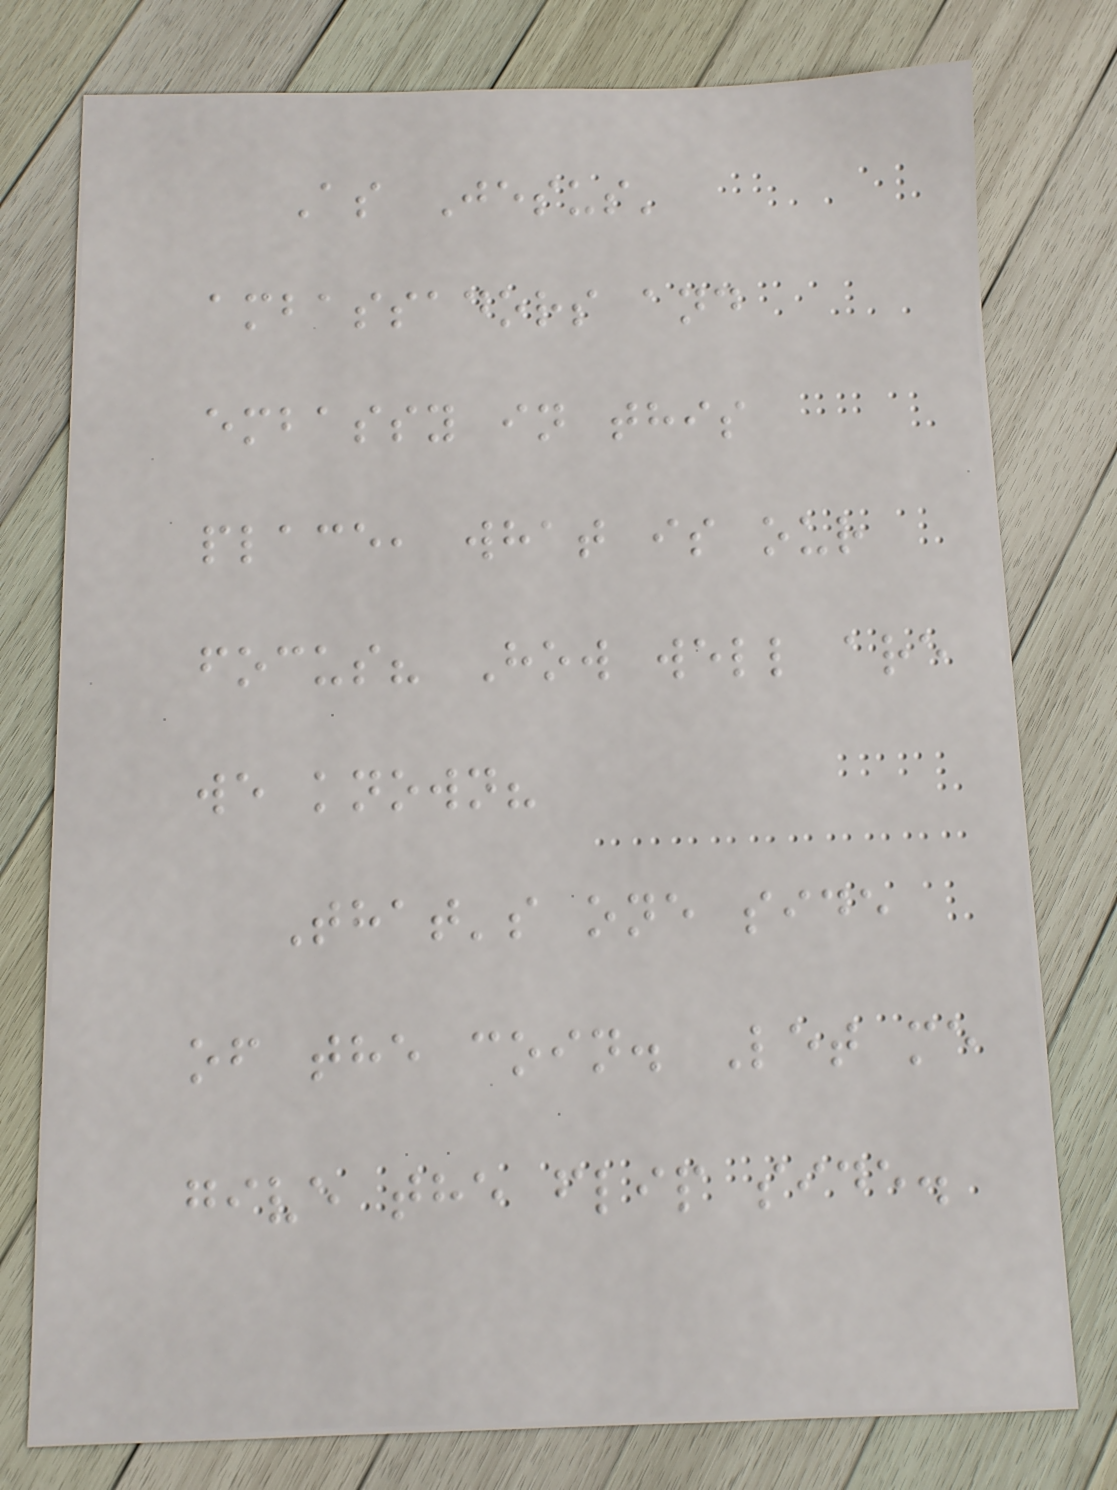As Jesus'
ambassadors and
embassy in this
place, what is our
focus? How well are
we known?
That's one side
of the coin. Let me
give the flip side.
